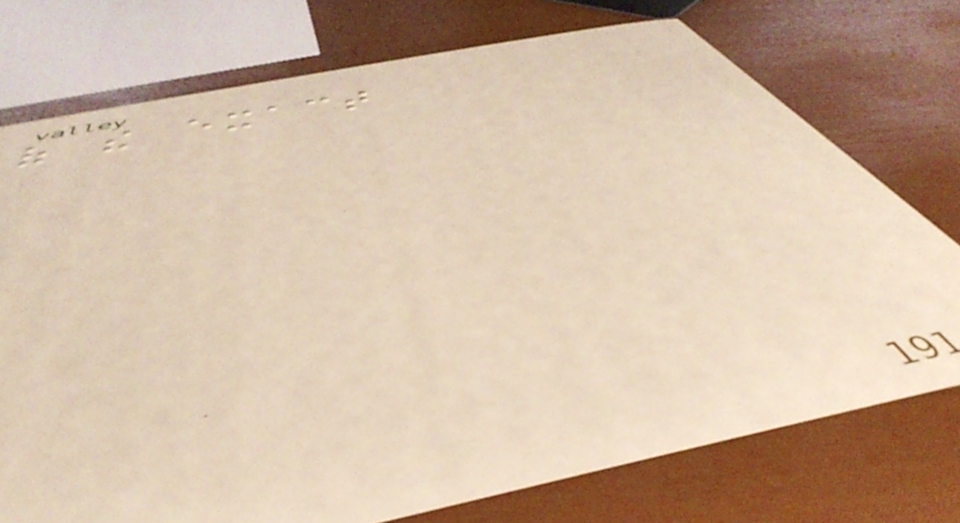of the exact
